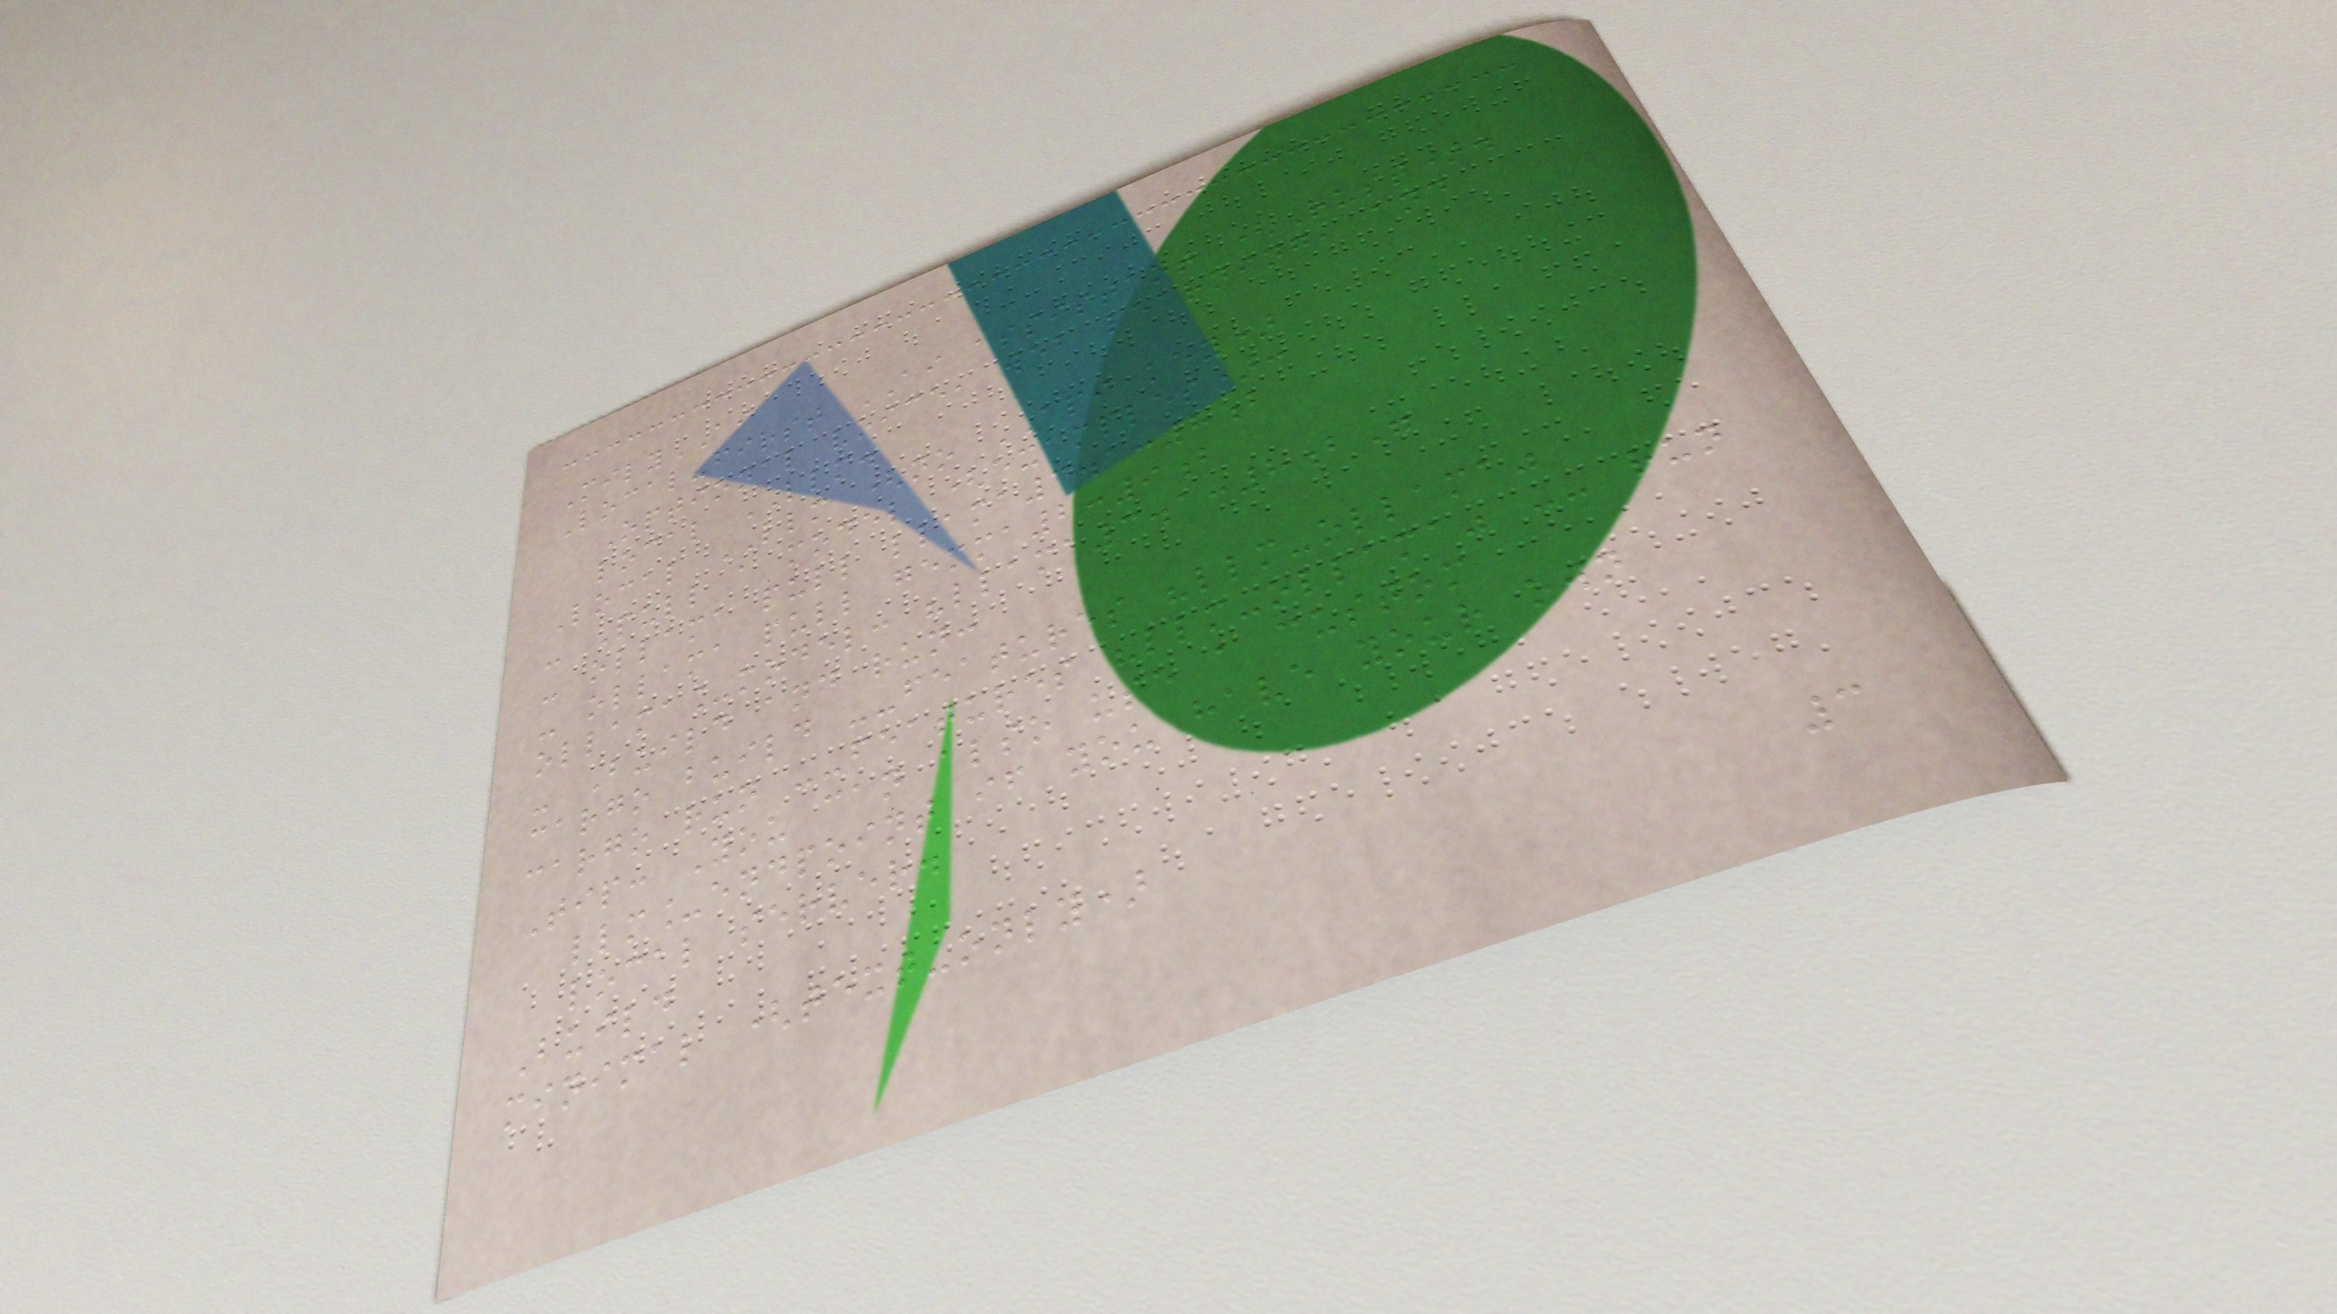MilyAI
Local-first AI assistant (Rust).
Optional voice, web learning, and
local LLM.
Local LLM (no API key)
- Pull a model (examples):
- ollama pull llama3.1:8b
- ollama pull gemma2:9b
ollama_model: "llama3.1:8b"
- Build and run:
cargo build --features "llm-ollama"
cargo run --features "llm-ollama" -- run
Tip: You can also use a custom
llm_endpoint if you have your own
local server.
Build
minimal (text-only)
3
